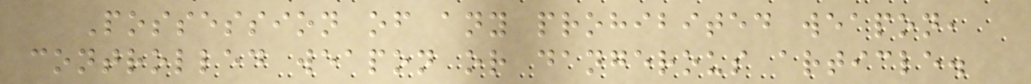Possession of any prohibited weapon,
controlled weapon or dangerous article.
